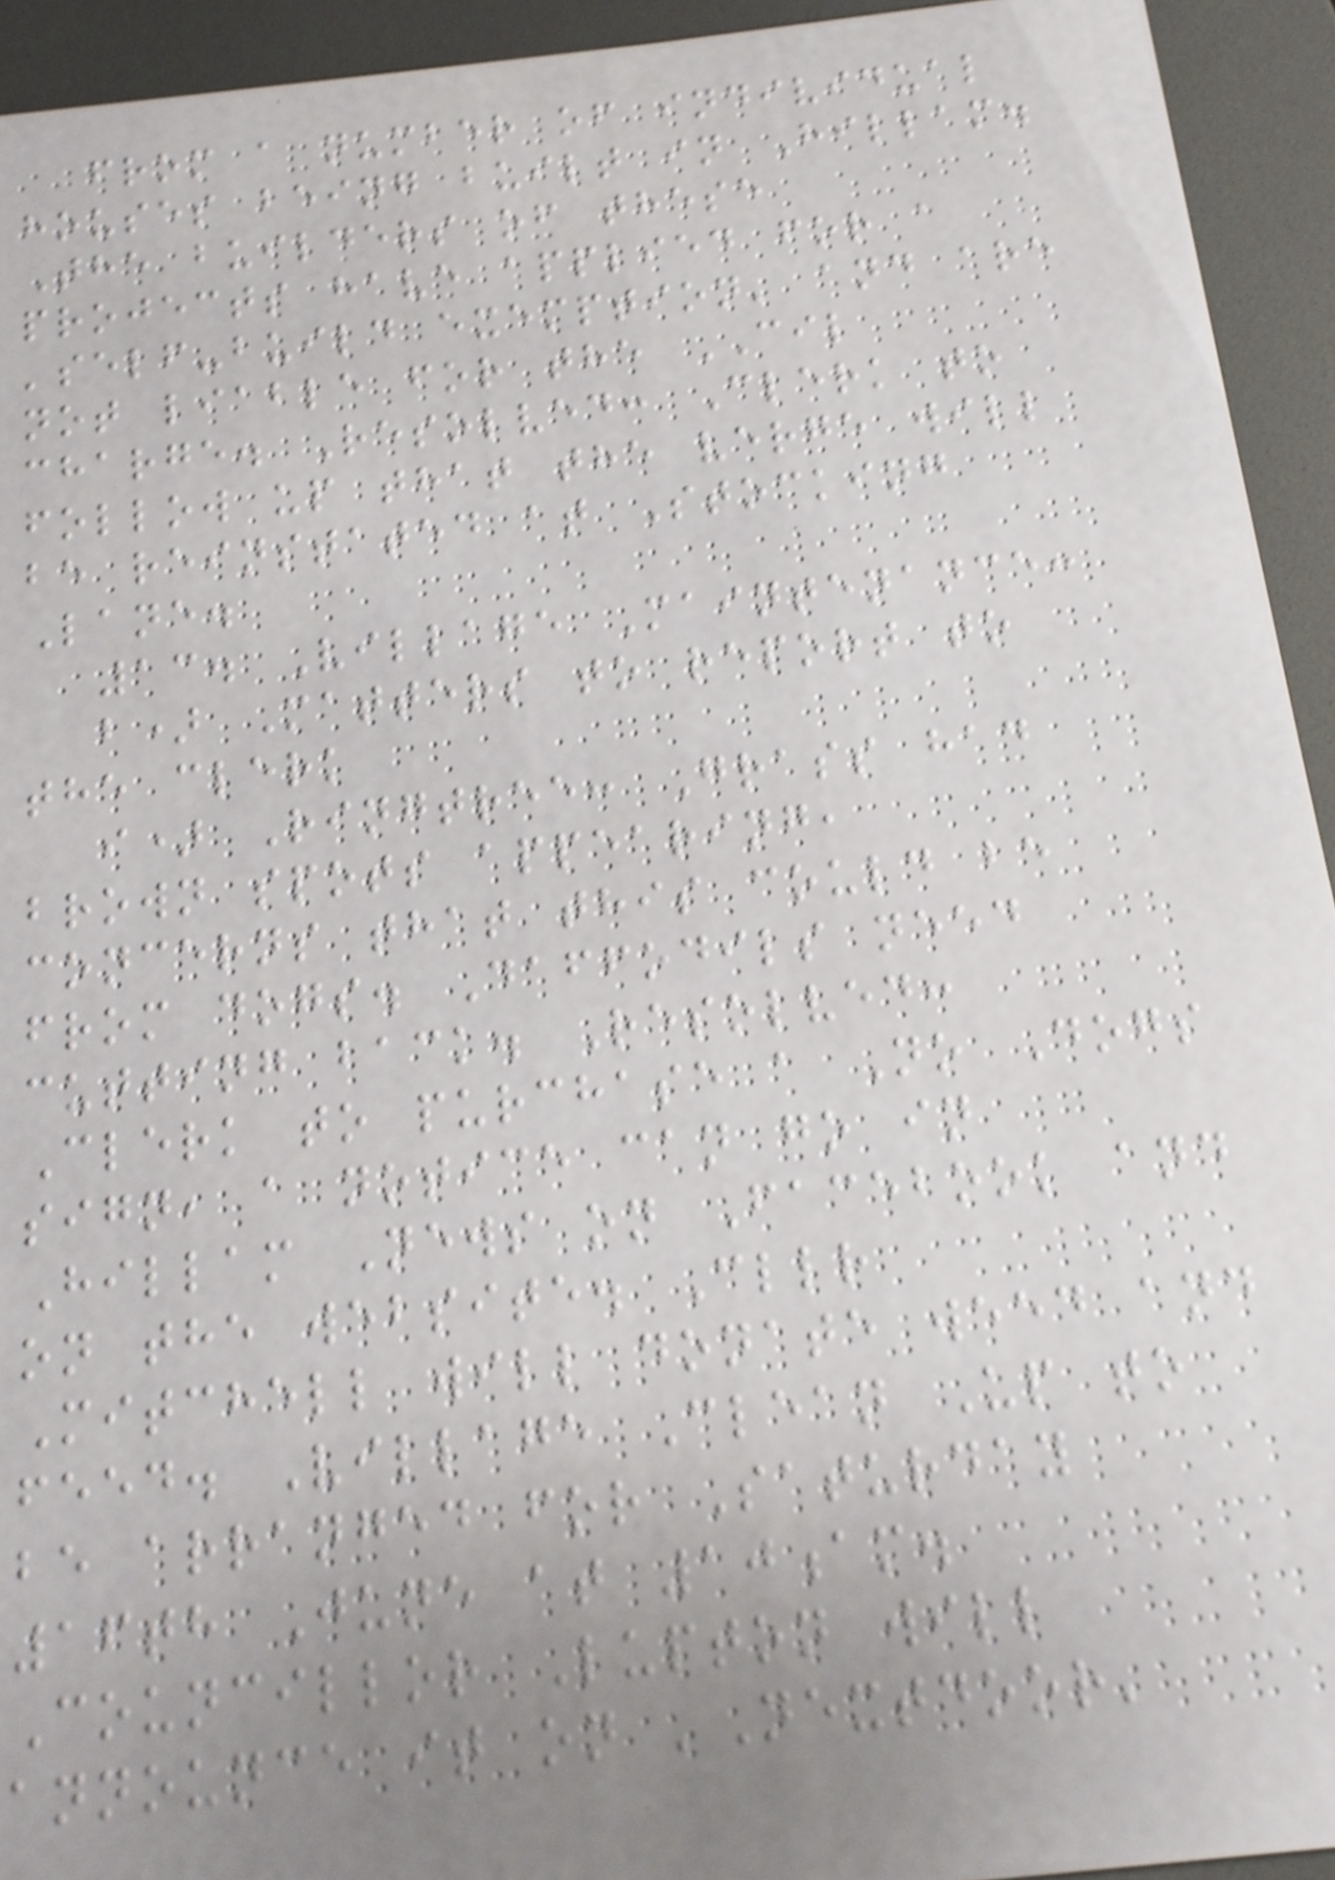from a number of individual
houses being built in Hillam.
The builders of these
projects have applied for a
'self-build exemption' and are
not liable for the CIL
charge. Resolved: Clerk to
follow up that the verge will
be reinstated at Stocking
Lane.
13. Village Maintenance:
b) Matters to report to
the clerk
i) Ringtree: Grass had
brown spots appearing,
concerns that this could be
from dogs. Daffodils need
cutting back. Resolved:
Clerk to purchase a No Dogs
sign, a notice can go in
Hillam News on Facebook and
on the website. Cllr
Mitchell will donate weed and
feed. Village Clean Up to
be arranged for Saturday
16th June at 10am.
Councillor Lupton will
announce it on 'Nextdoor'
